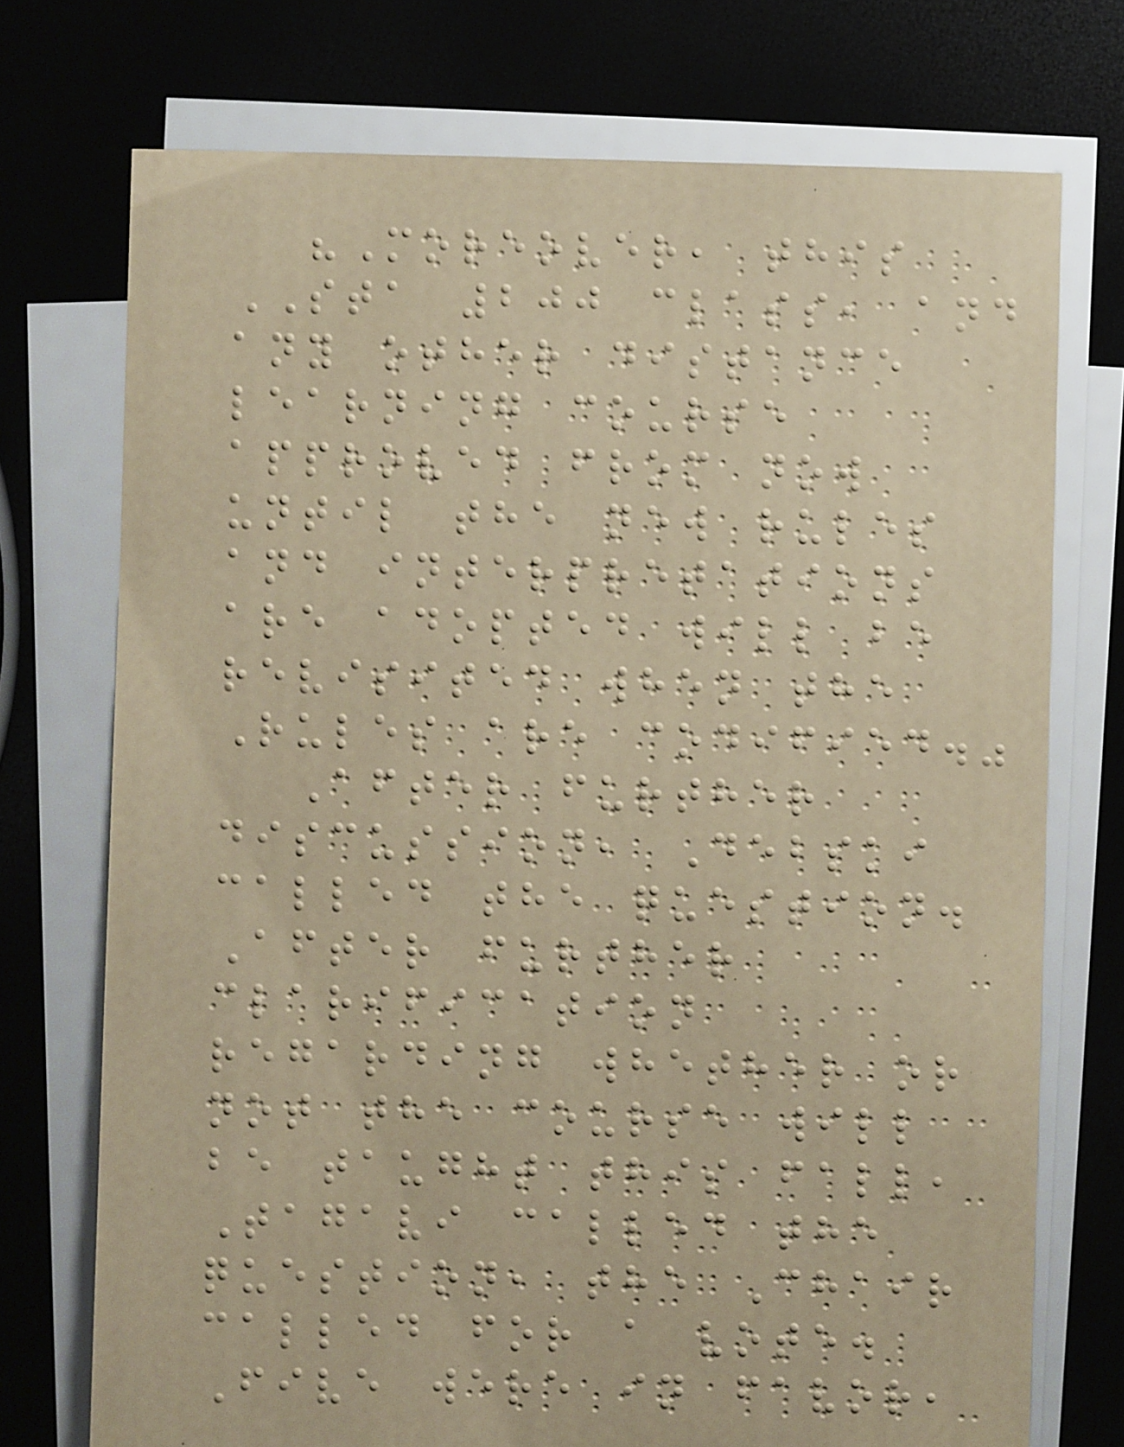"Moreover, this
STA 200 class, and
any other distance
learning course
approved from now
until the new rules
and interpretations
are adopted will be
revisited when the
Rules are codified."
After further
discussion, Debski
called the question.
After further
clarification
regarding whether or
not the course will
be taught this fall,
Tagavi called the
question, the Chair
called for a vote.
Five were in favor,
